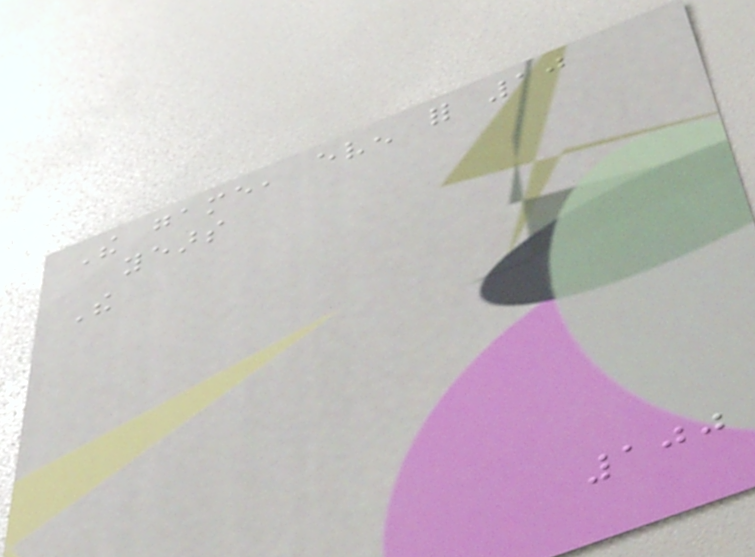The game, even for 10
years
The
100
